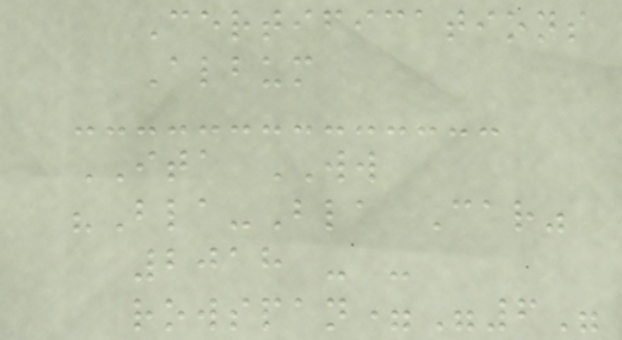Certifications
Album
ITA WW
"Bla-Bla Car"
2018 - -
rowspan="6"
